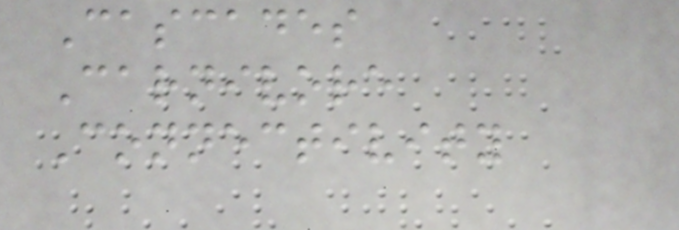Cascades
Carnivore
Connectivity
